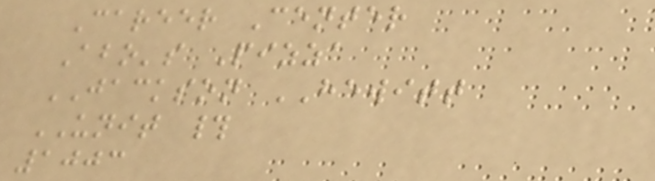Career Center
Abo's Pizza
JACKSON HEWITT
UNIT #
1003
